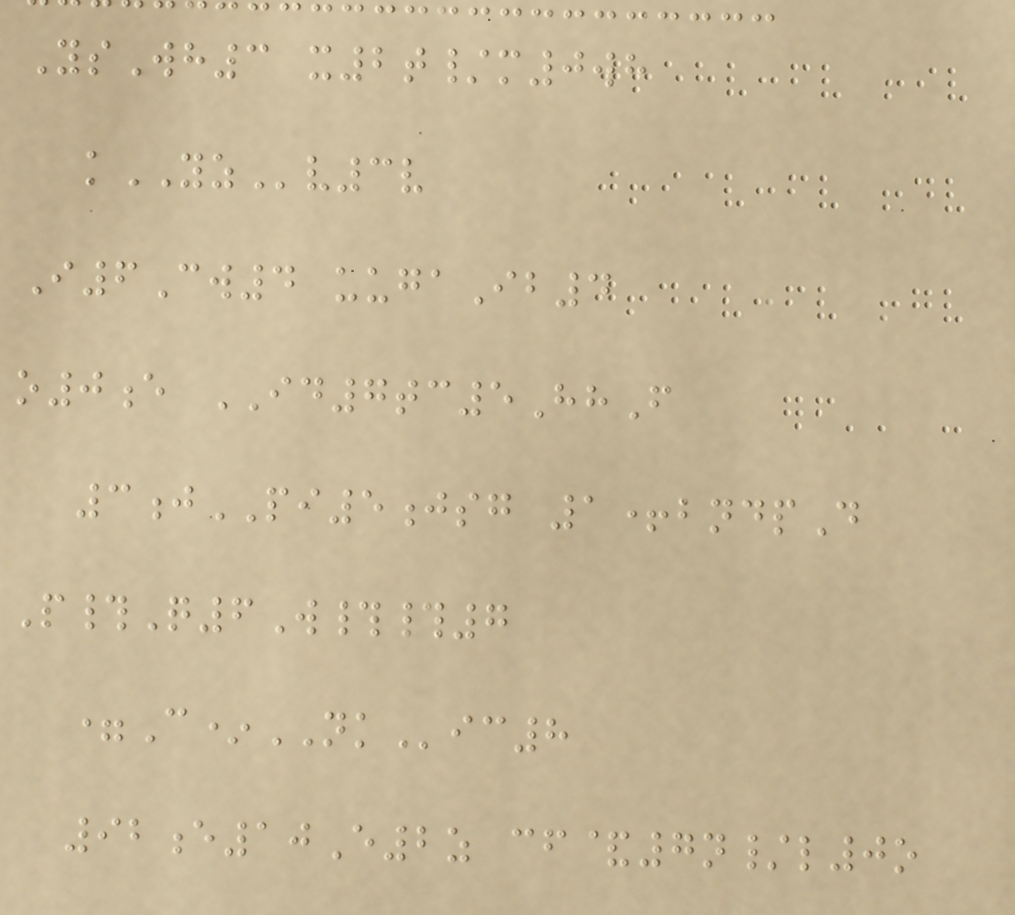YsWh3 x2t/m0wh
kYZv3v
I6Cw4 uugaIb4
o0e ID7tc5HhF
3jPI5jsg 1+bndpD
P#Q6W##7
=C*NKic8
92e10E2z cf&7n/l0o
